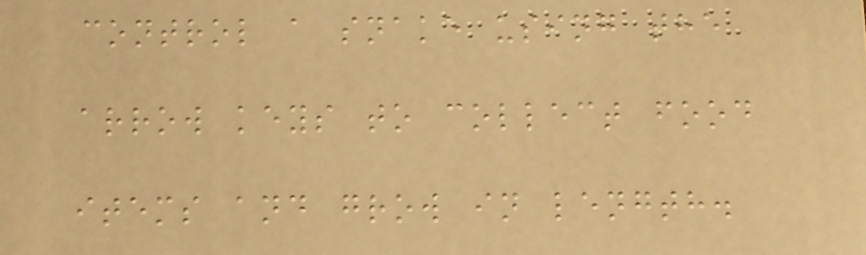control a snake using the
arrow keys to collect food
items and grow in length.
